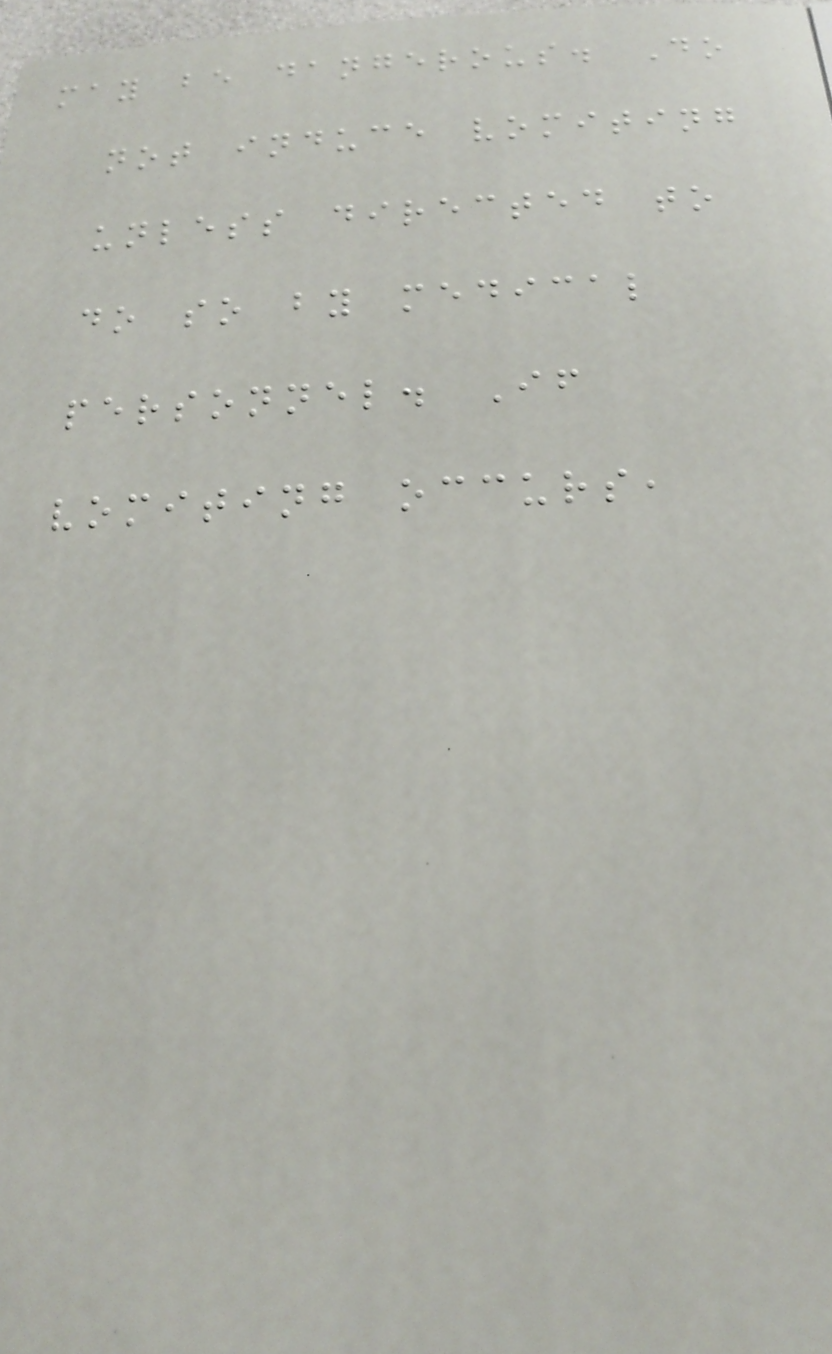may be dangerous. Do
not induce vomiting
unless directed to
do so by medical
personnel. If
vomiting occurs,
